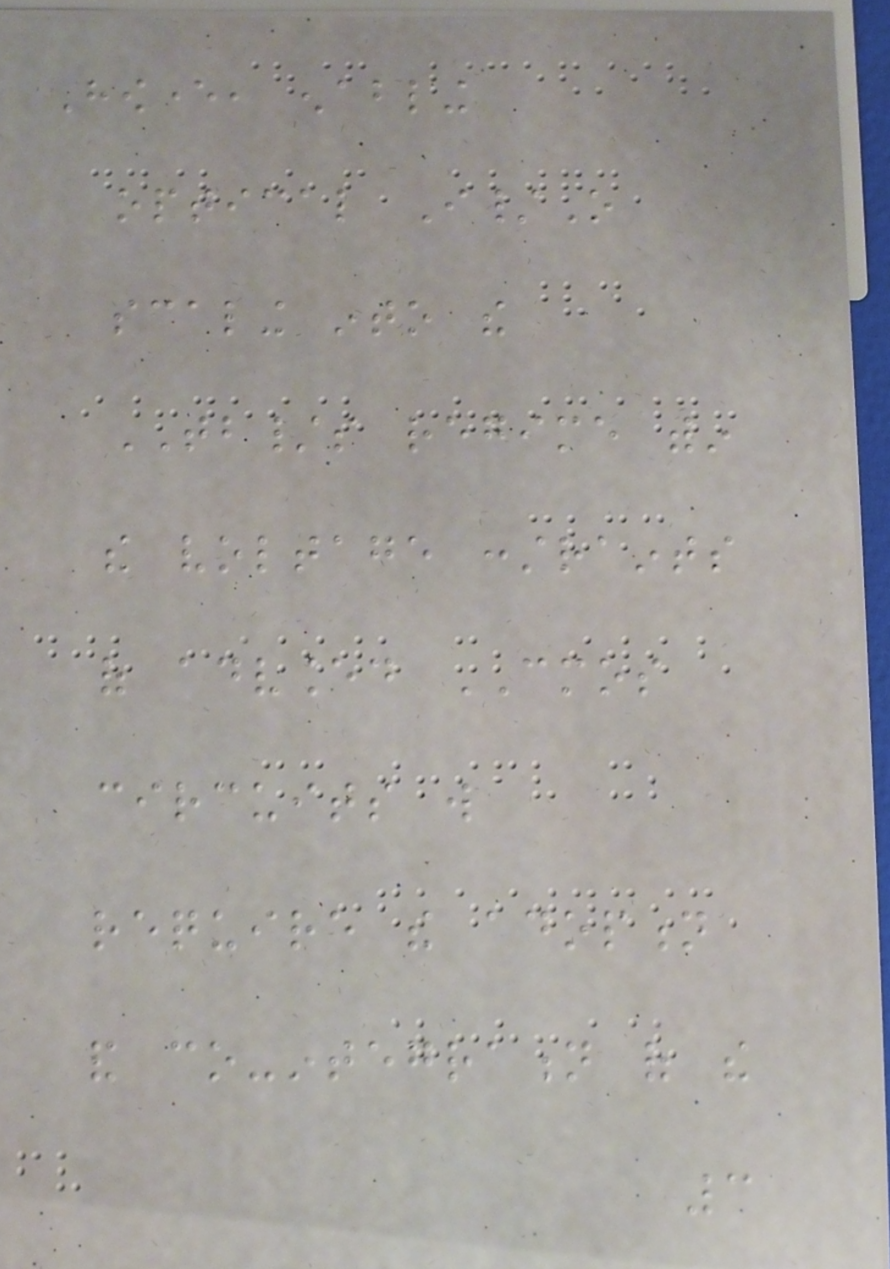However, enabling
optical I/O
scaling into the
TB/s regime within
the voltage constraints
of advanced CMOS
circuits will
require the adoption
and co-integration of the
3
